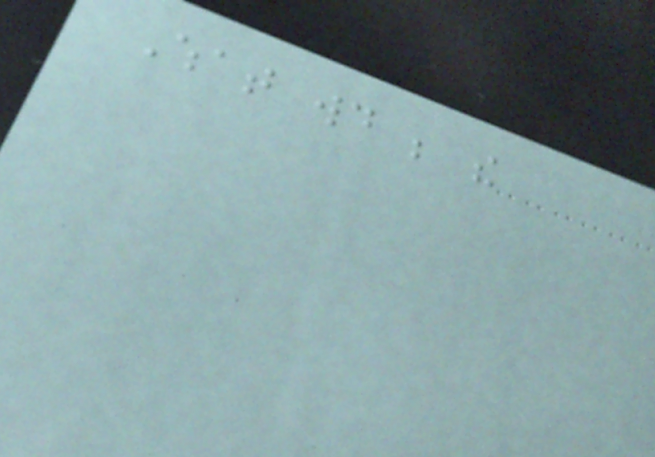What would be the
